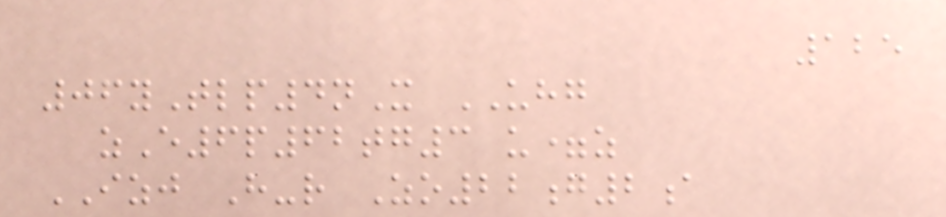125
06yTlp4nX UHG
zE6p62tg3 u=z
IZJ H-r Zo22g2a
